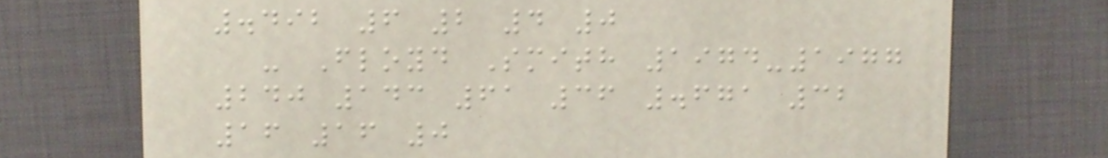.492 6 2 4 0
- Floyd Smith 1974-1977
240 143 61 36 .671 32
16 16 0
